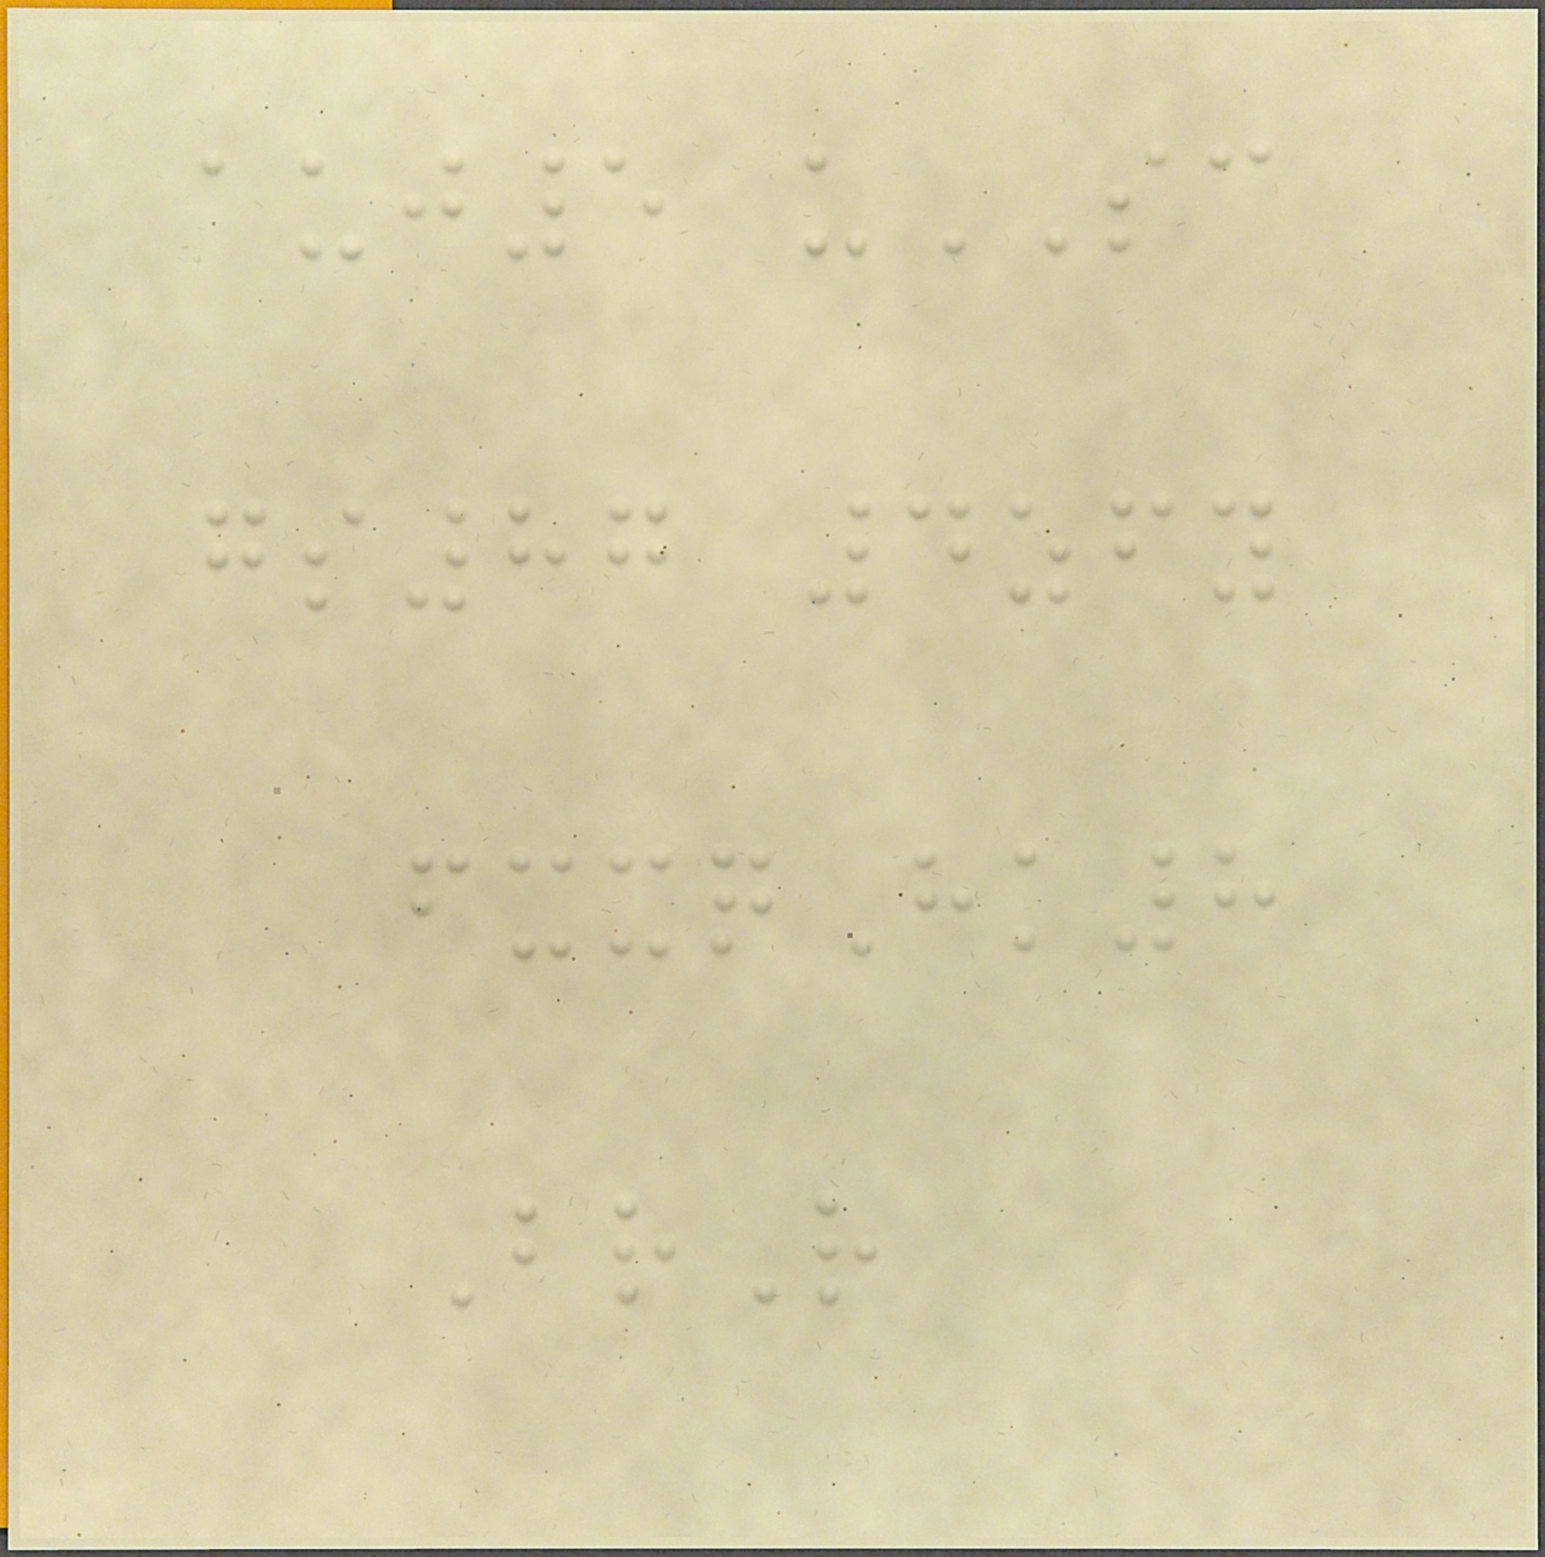auj5 uSC
gs87 4zfy
fxxqHk8
BrR
